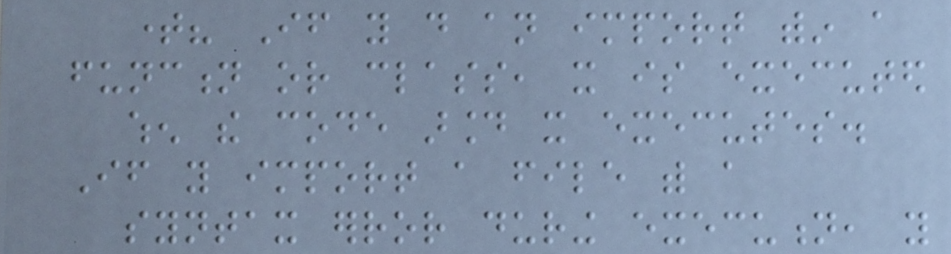time? If you do an import within a
function or class, it is executed
when the code around it executes.
If you import a file with a
syntax error during execution, you
